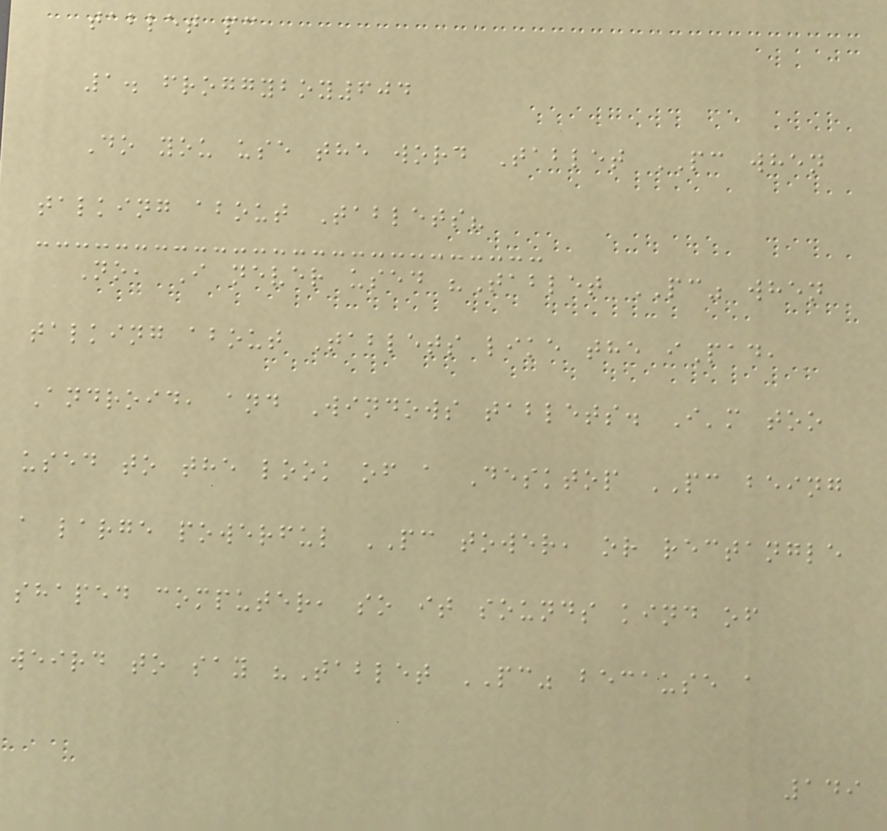tablet pc
1. froggyboy604
Do you use the word Tablet PC when
talking about Tablets?
No, I never used "Tablet PC" when
talking about Tablets like the iPad,
Android, and Windows tablets. I'm too
used to the look of a Desktop PC being
a large powerful PC tower, or rectangle
shaped computer, so it sounds kind of
weird to say "Tablet PC" because a
149
